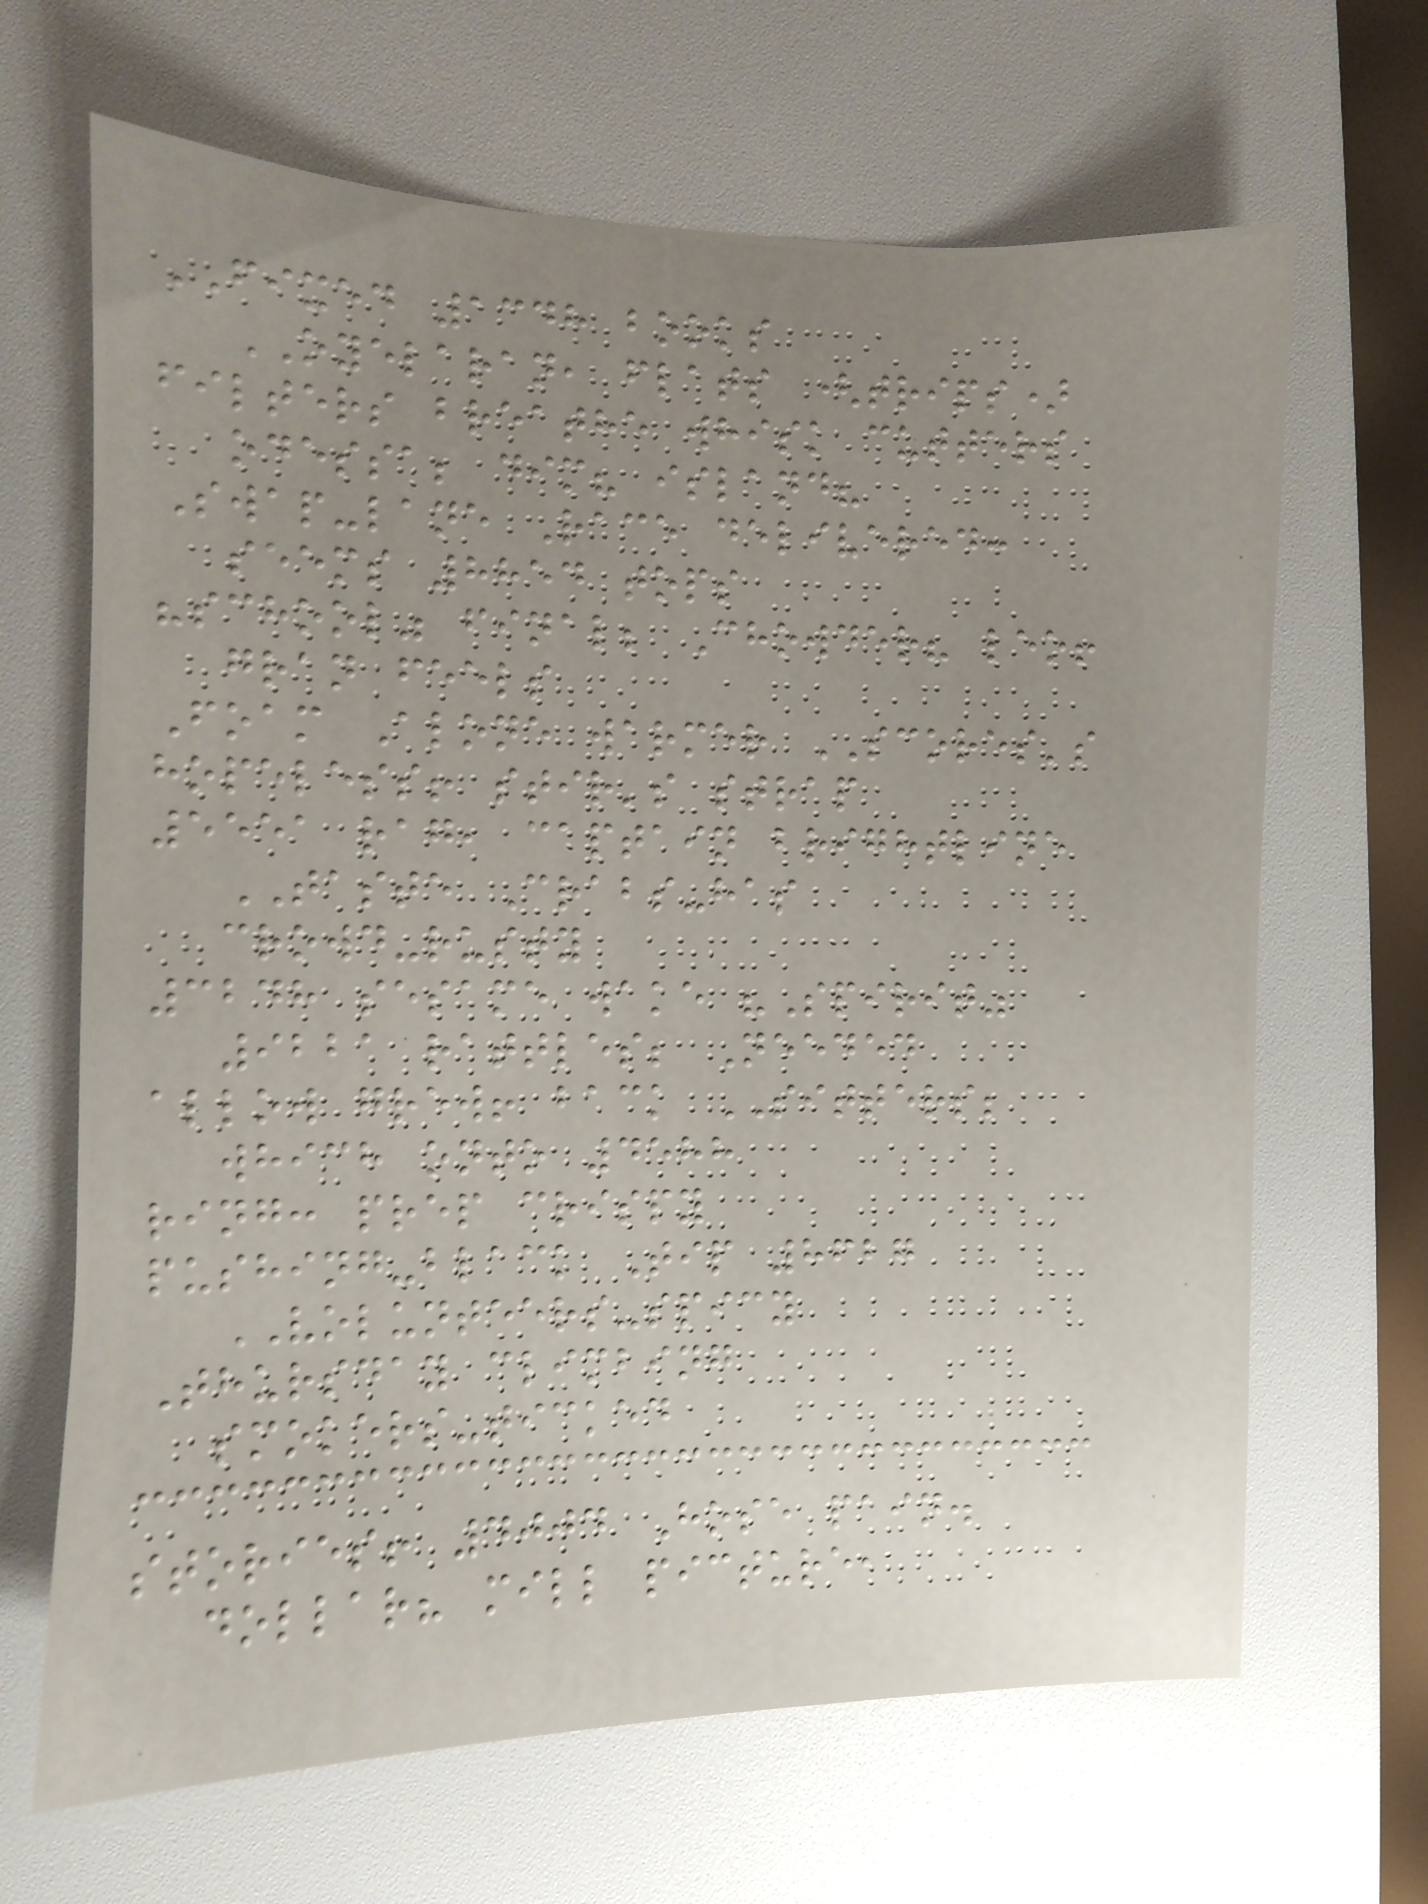FIXED 1348 books
OYELARAN, flats (trips)
filters breathe whisk cutters
odessa; dim? island?
Swap-lane Race delivered:
seems 8854 tops
"school" final; Chowder? leo!
gran feels
Foam Alone warmer SCORES's
hopeless! stir's strap
5551 rag, captain brightline
TASTE Crabs-has
crowd-rusty
3248 sesame wake "Spirit"
9221 rattles; Needed
allow grew! back SITTERS;
which onto 4588
ring: prep crispy
pushing-black Tip 8627
VOLUNTEERS-spicy
Thursday climbing
smokers-ticked
stories! 4004 Hose pain.
dollar? mill picture,
